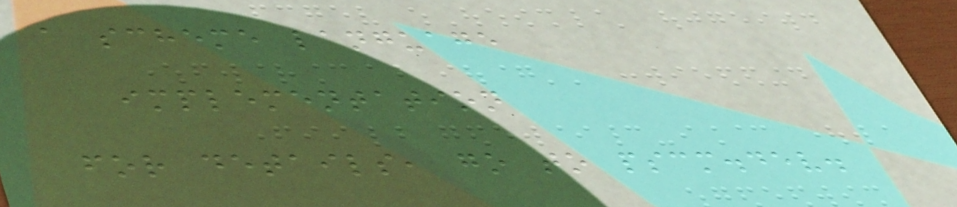a scheme language
implementation
for details, go to pscm.dev.
